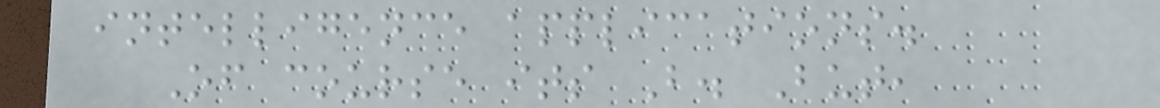intelligence applications.
Of course its B. But,
